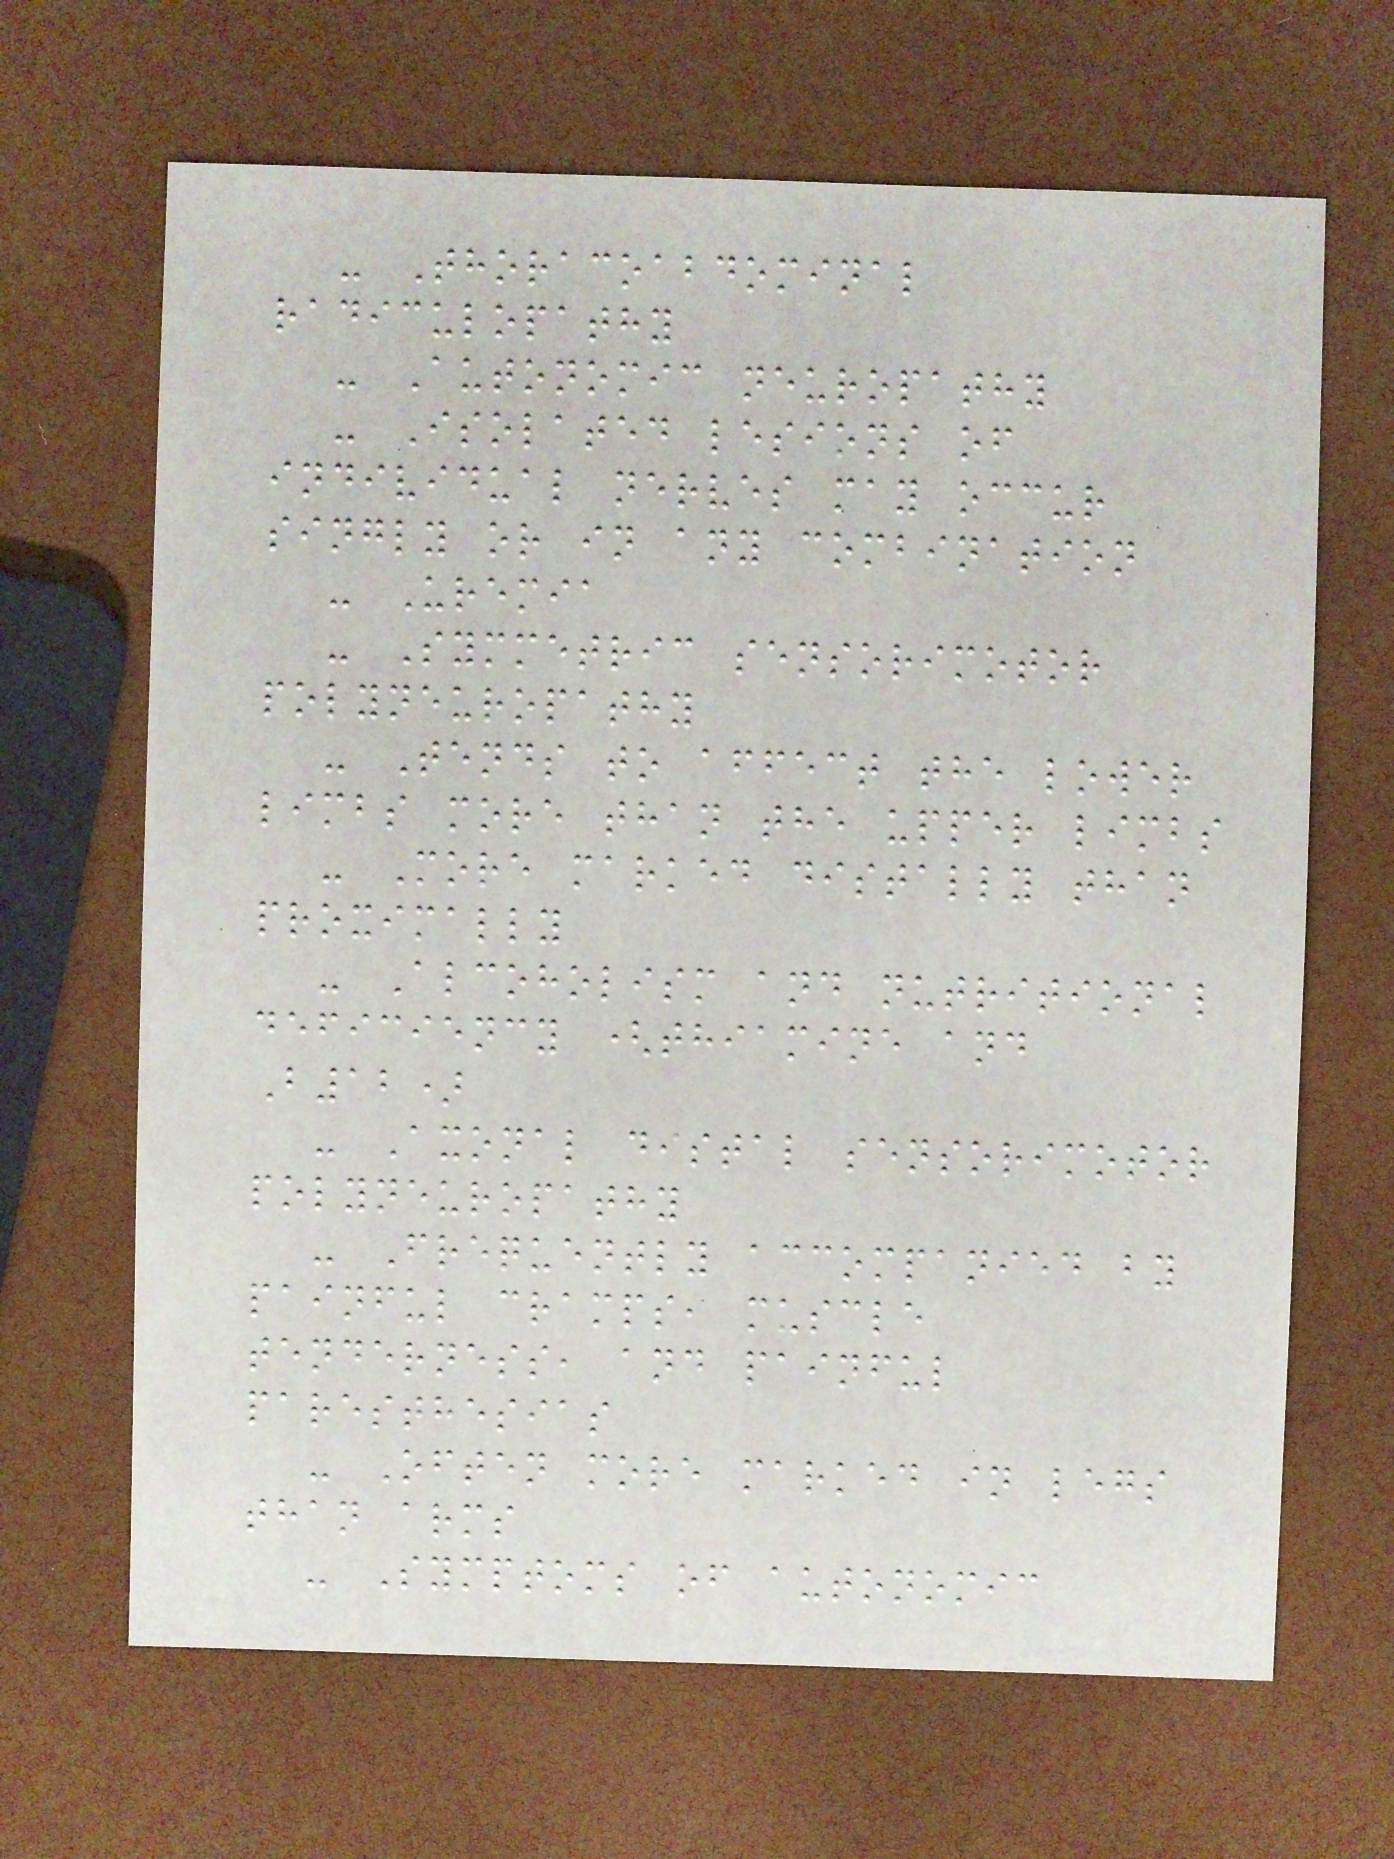- Thoracoabdominal
radiculopathy
- Autonomic neuropathy
- Isolated lesions of
individual nerves may occur
singly or in any combination
- Uremia
- Symmetric sensorimotor
polyneuropathy
- Tends to affect the lower
limbs more than the upper limbs
- More marked distally than
proximally
- Alcoholism and nutritional
deficiency (thiamine and
B12)
- Axonal distal sensorimotor
polyneuropathy
- Frequently accompanied by
painful cramps, muscle
tenderness, and painful
paresthesias
- Often more marked in legs
than arms
- Symptoms of autonomic
